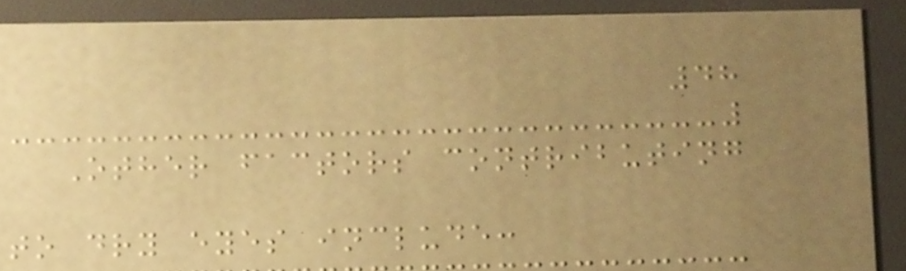48
Other factors contributing
to dry eyes include:
